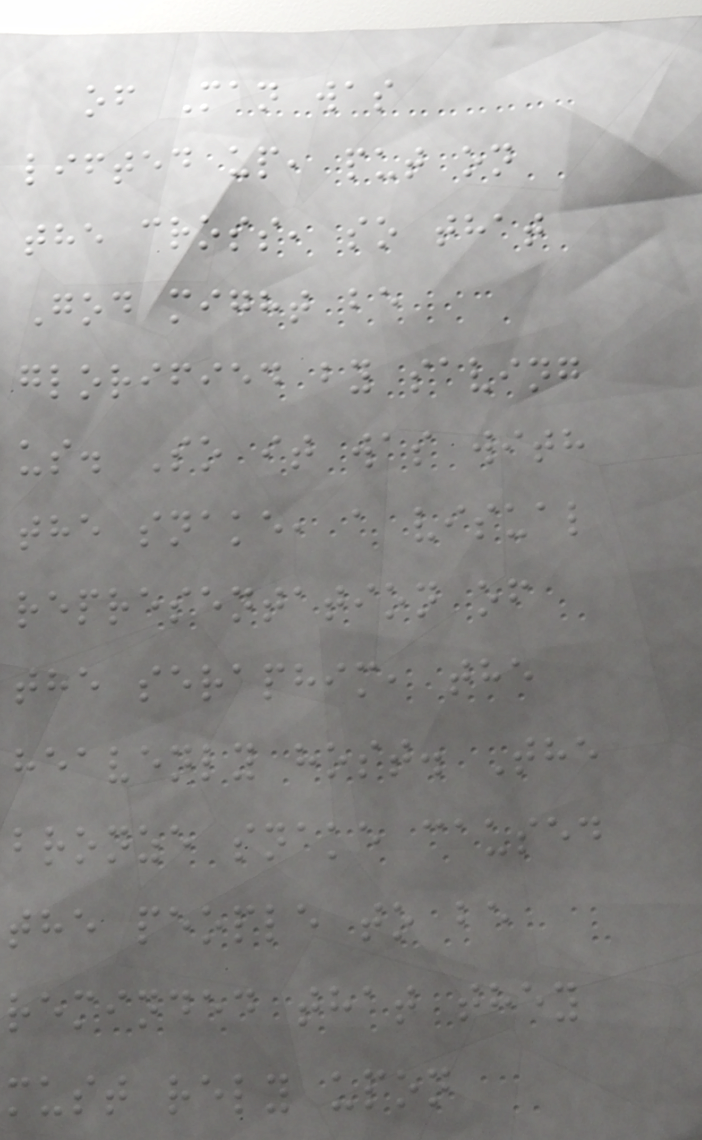of Man was
lifted up, put on
the cross, so that
God might be
glorified by saving
us. So it was with
the snake, a visual
representation of
the seraphim, the
heavenly host. The
bronze snake caused
the people to be
reminded that they
must rely upon
